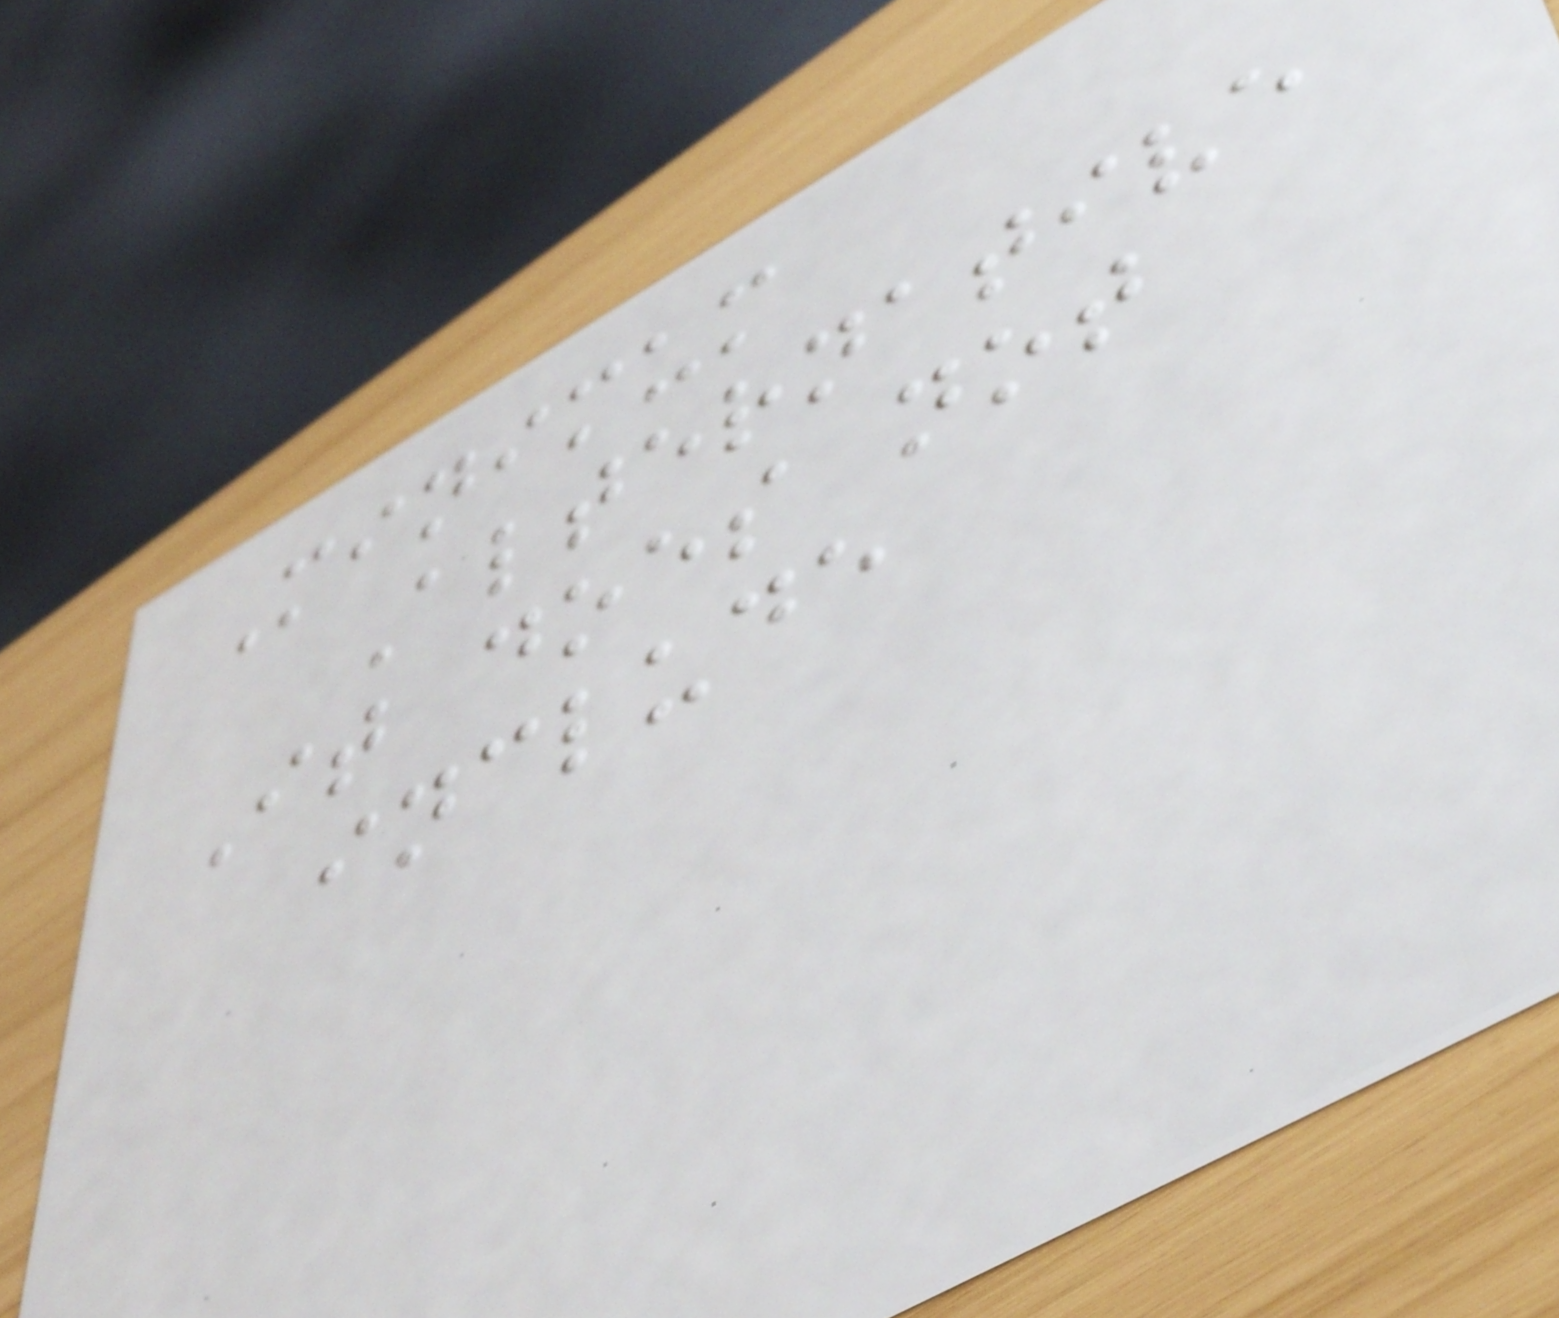Minimum
Alternative
It does not
include
